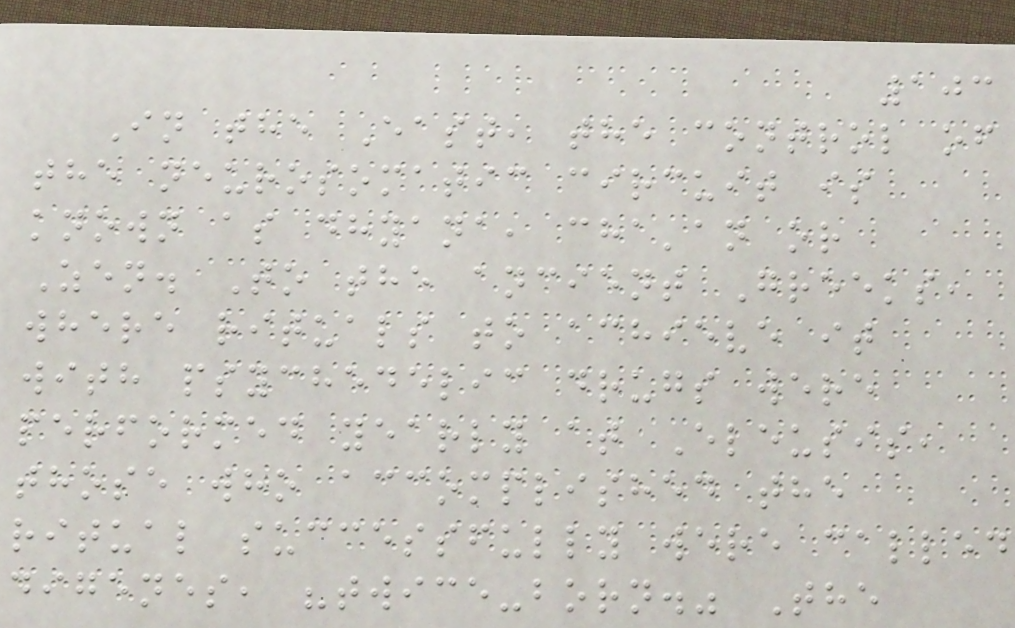103
In the East, the control of
the neurosomatic circuit is
known as dhyana, cha'an or
Zen. To the ancient Greeks,
where rituals to achieve it
with psychedelic drugs were
performed yearly at Eleusis,
those who accomplished the
ritual successfully were called
digenes, "twice-born." The
